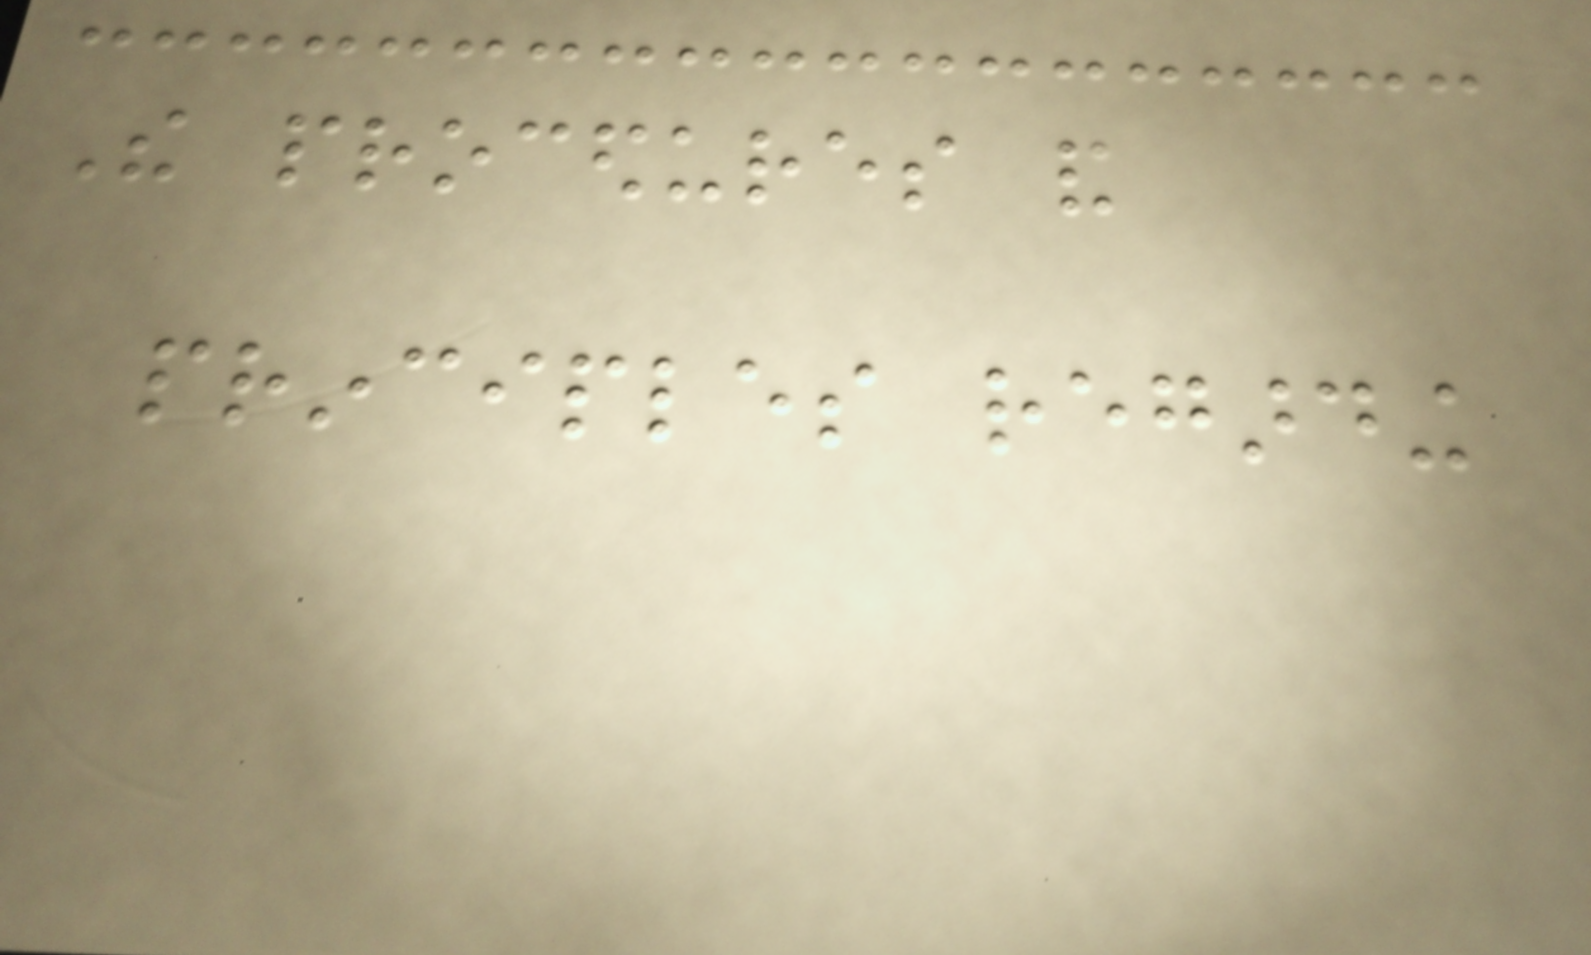The procedures and
principles regarding
